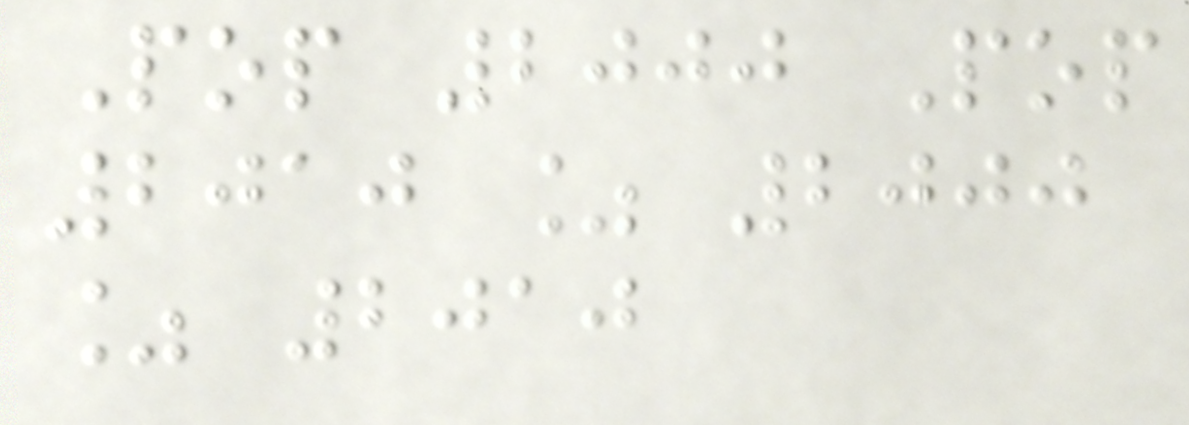Pop 2000 Pop
2010 % 2000
% 2010
